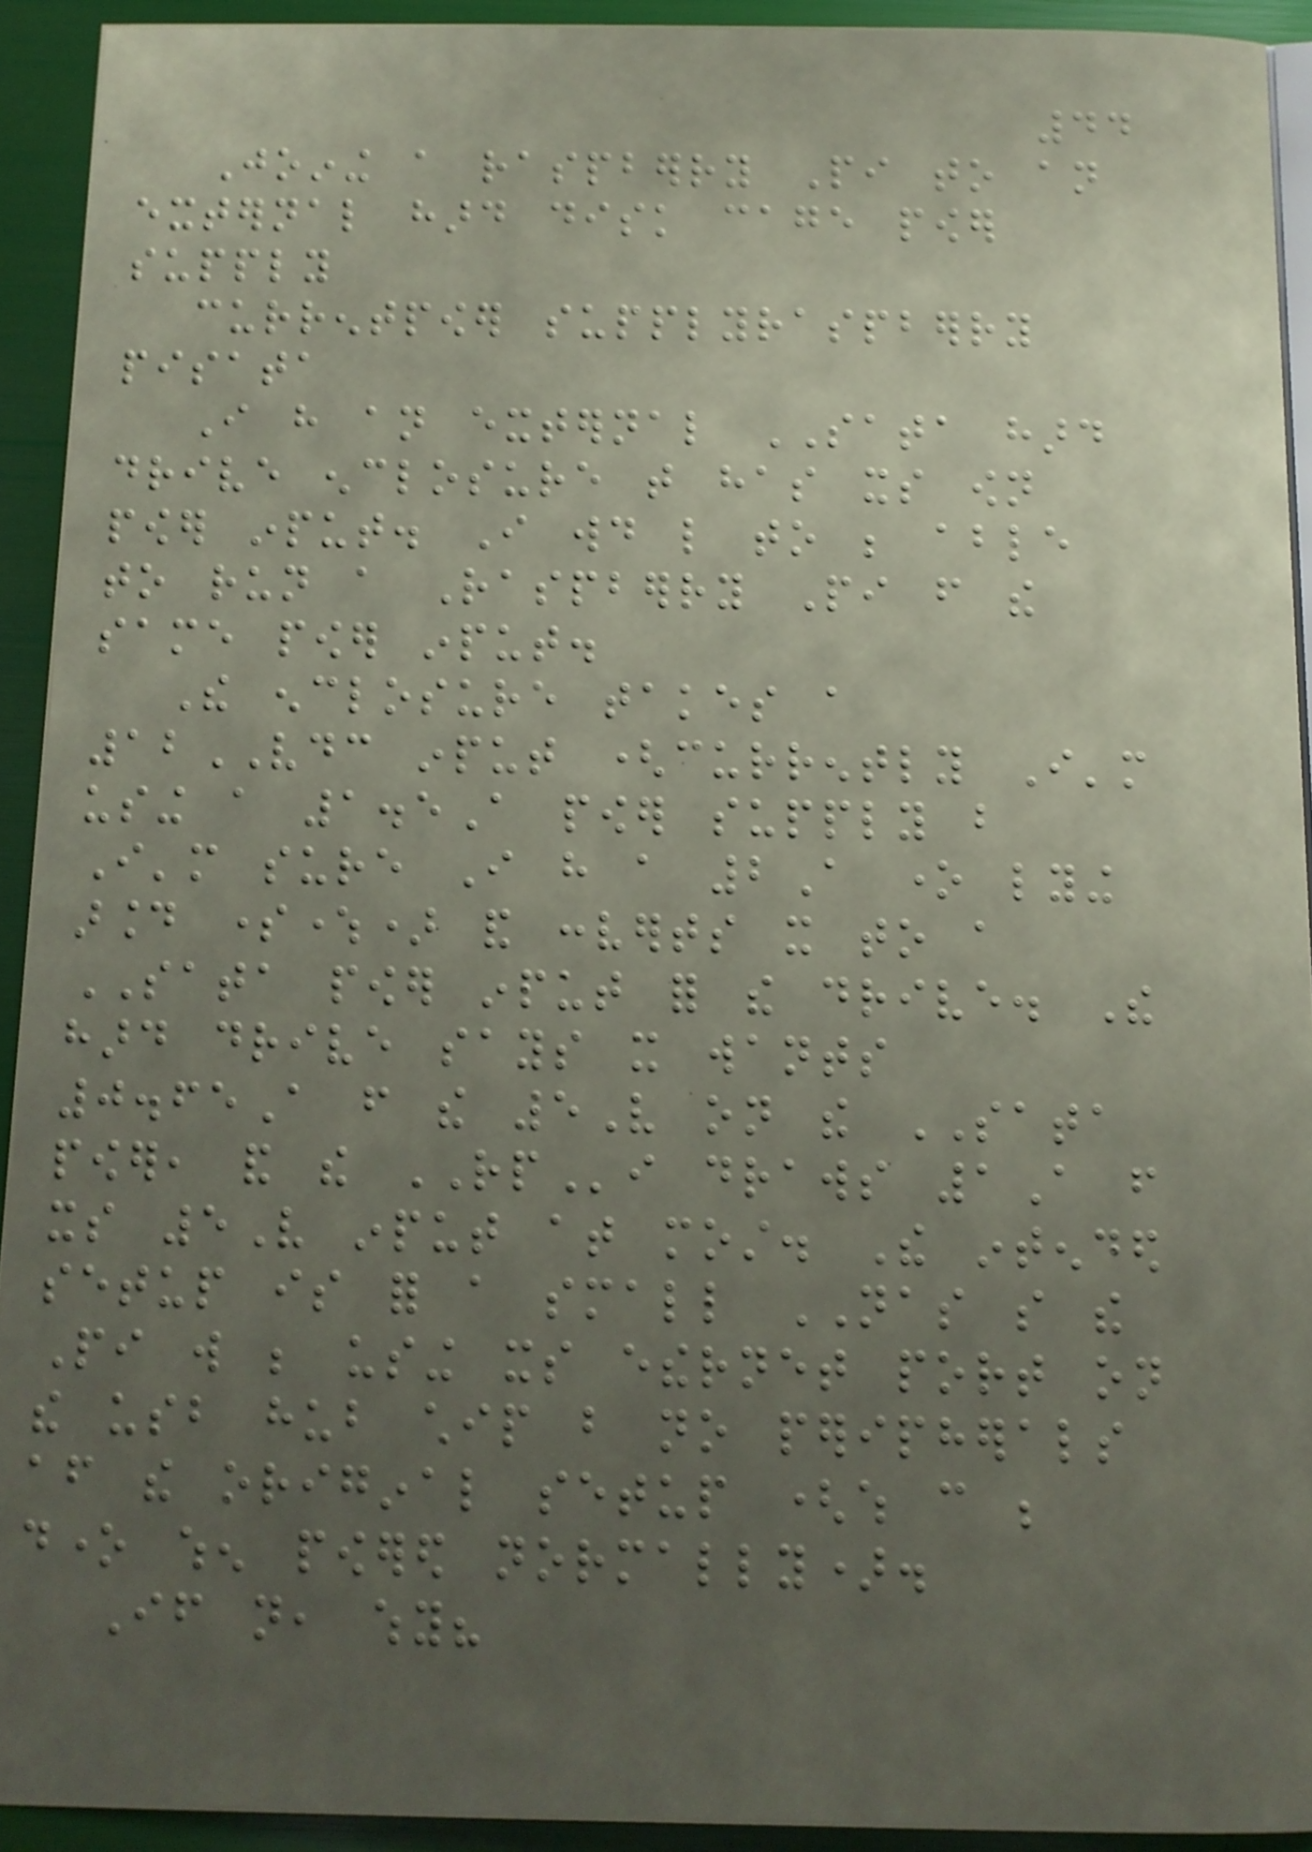44
Joining a raspberry Pi to an
external hard disk cage power
supply
currentpower supplyraspberry
pisata
I have an external SATA hard
drive enclosure that has its own
power input. I would like to be able
to run a Raspberry Pi from the
same power input.
The enclosure takes a
12VDC input (currently I'm
using a 1.5A power supply but
I'm sure I have a 2A one lying
around somewhere) and converts it to a
SATA power input for the drive. The
hard drive says it wants
0.65A from the 5V on the SATA
power, and the RPi draws 1A from
its 5V input at most. The intended
setup is for a small NAS so the
Pi will be using its ethernet port on
the usb hub chip but no peripherals
after the original setup (which can be
done when powered normally).
If not, why?
